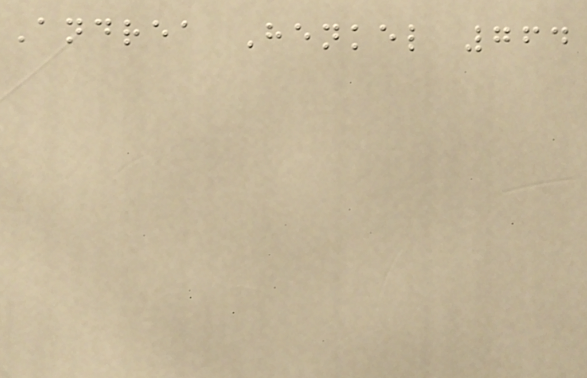Andrea Henkel 764
